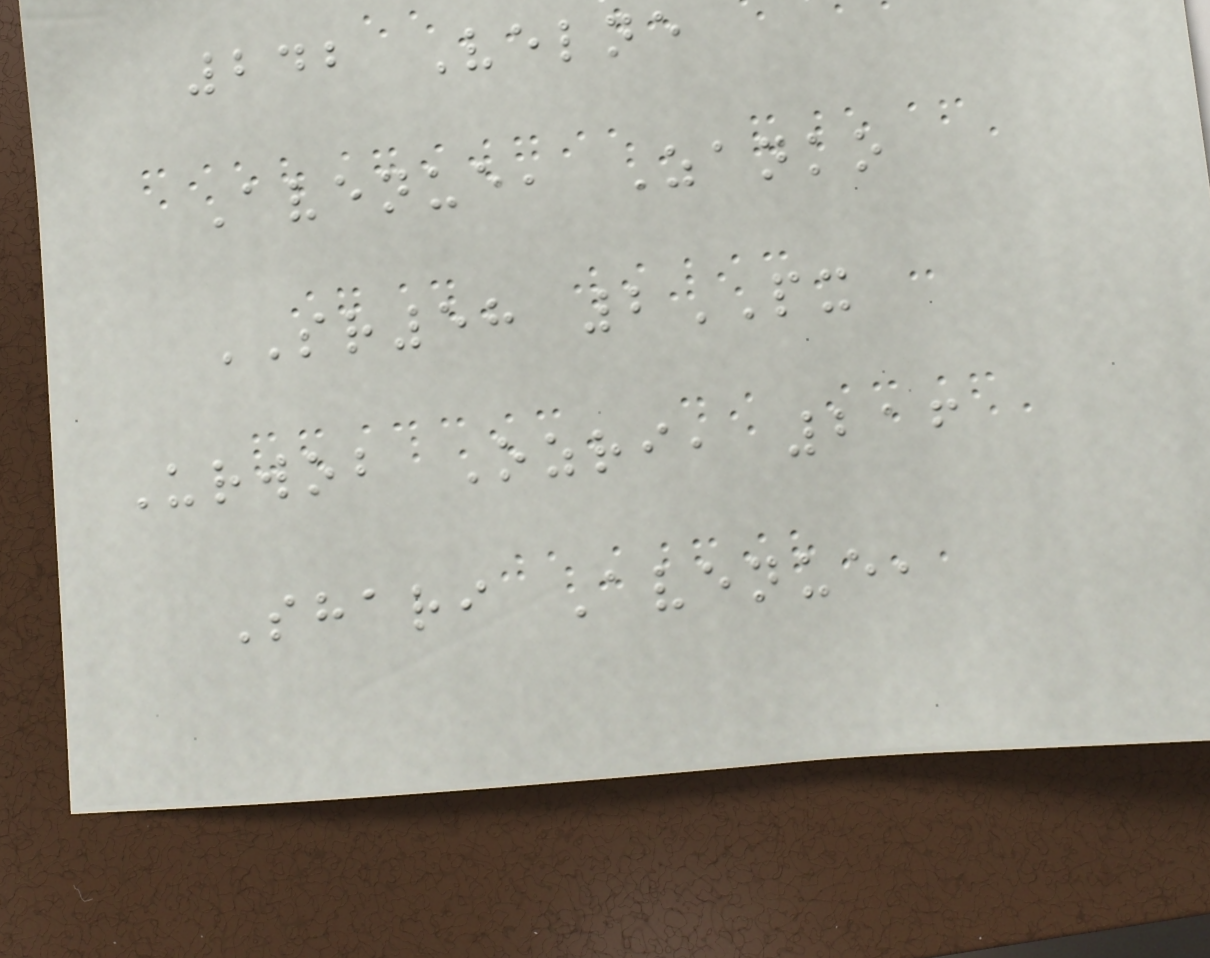242 Velne
Avenue, Zanko
SR58 2PX
Urwob Ozri, 216
Shari Avenue,
